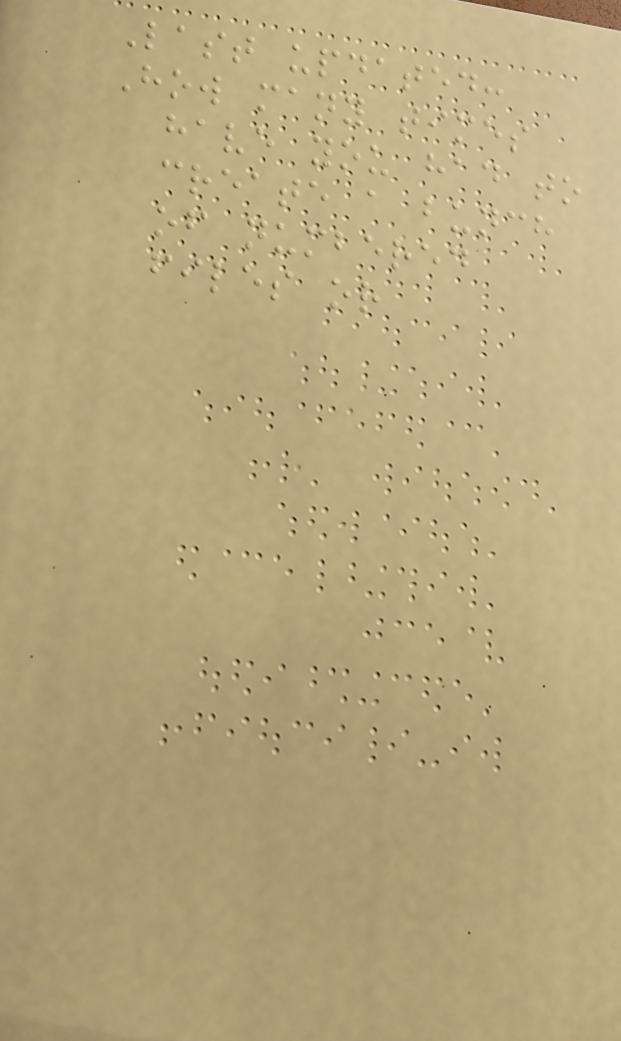Last updated:
How many times
have you had to
create a bunch
of numbered
files or
